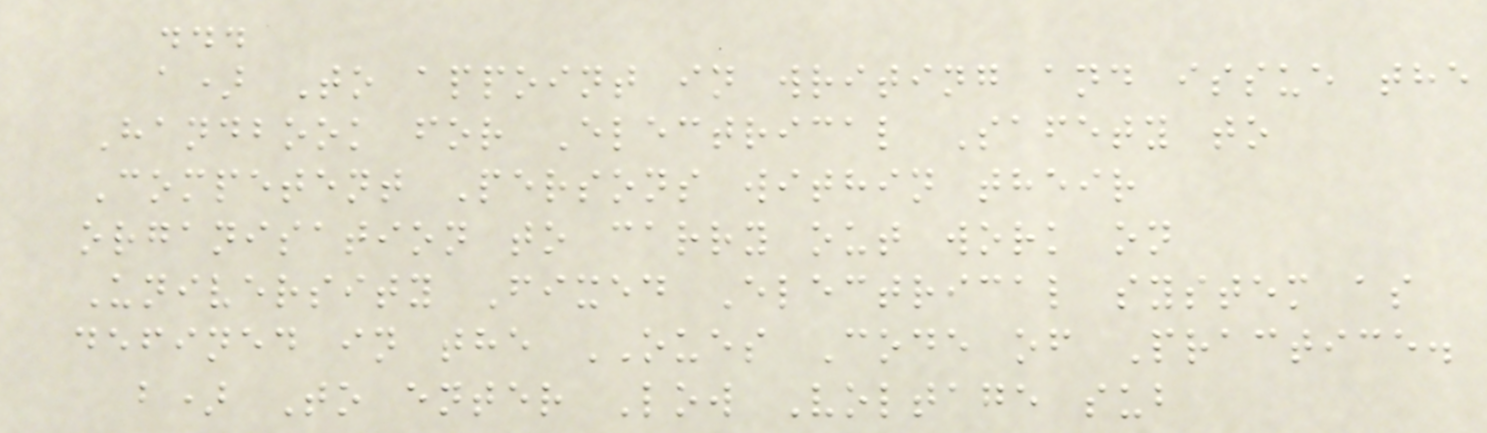...
a) To appoint in writing and issue the
Handbook for Electrical Safety to
Competent Persons within their
organisation to carry out work on
University Fixed Electrical system as
defined in the OUES Code of Practice.
b) To enter Low Voltage sub
